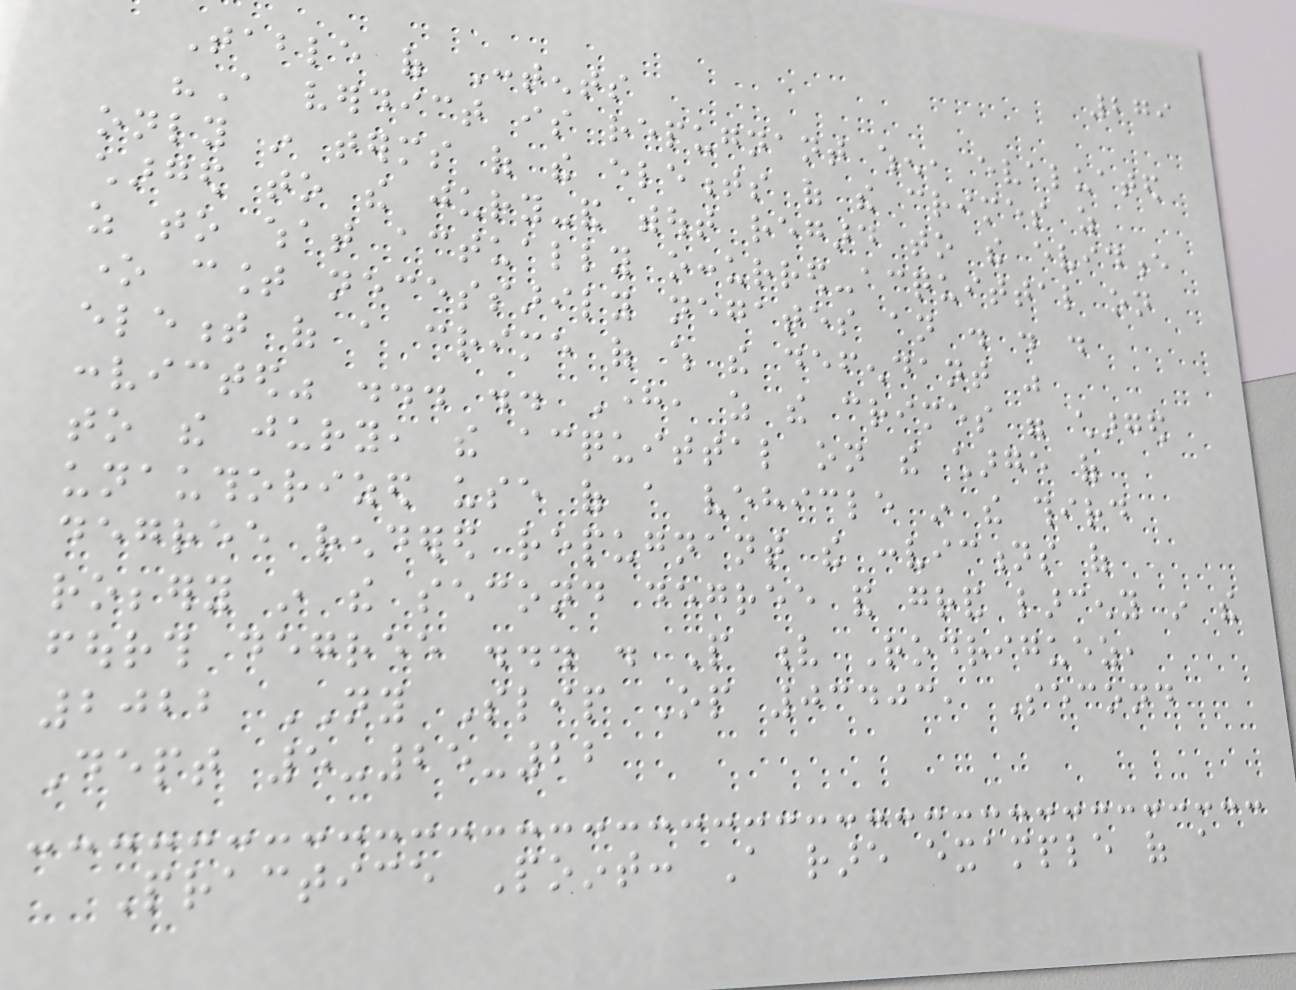279
Table of Contents
"A verdict is repugnant when, evaluated
only in terms of the elements of the crimes as
charged to the jury-and without regard to the evidence
as to what actually occurred-acquittal on
one count necessarily negates an . . .
element of a crime of which the defendant was
convicted" ... .. Here, as the crimes were charged
to the jury, the acquittal on the charge of
unauthorized use of a vehicle in the third
degree rendered repugnant the convictions of
robbery in the second degree and grand larceny in the
fourth degree ... . People v Rodriguez,
2022 NY Slip Op 03403, Second
Dept 5-25-22
Practice Point: A rare example of a
